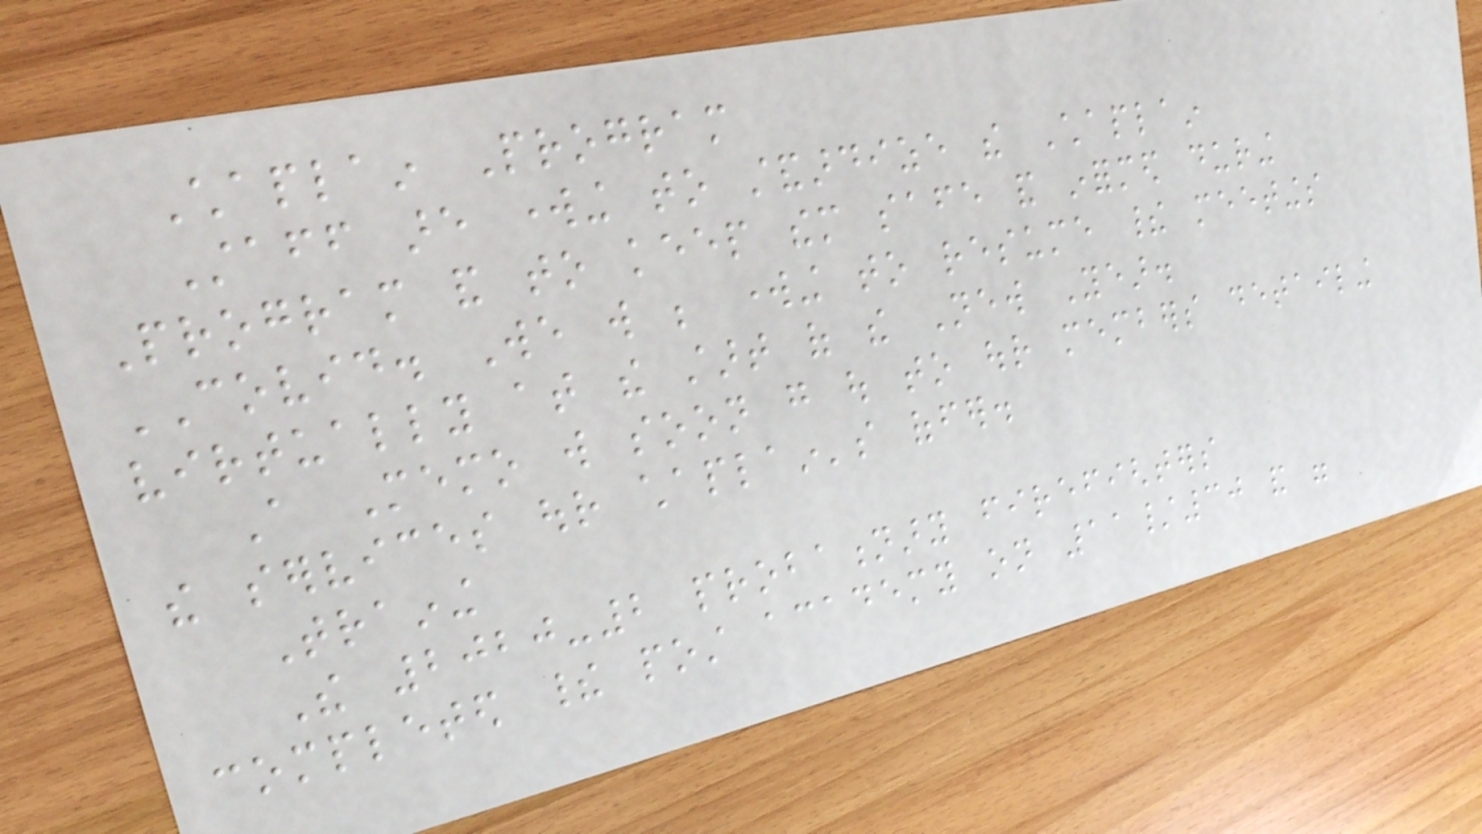Chaplain Program
Staff are working to standardize the Chaplain
Program and to keep them safe and informed during
COVID. We will be working to resume their meetings
virtually at the start of the New Year.
A Memo will soon go out to our members detailing
the services our chaplain's offer.
Training
The 2020-2 probationary firefighters
completed their post academy on 11/30 and were
